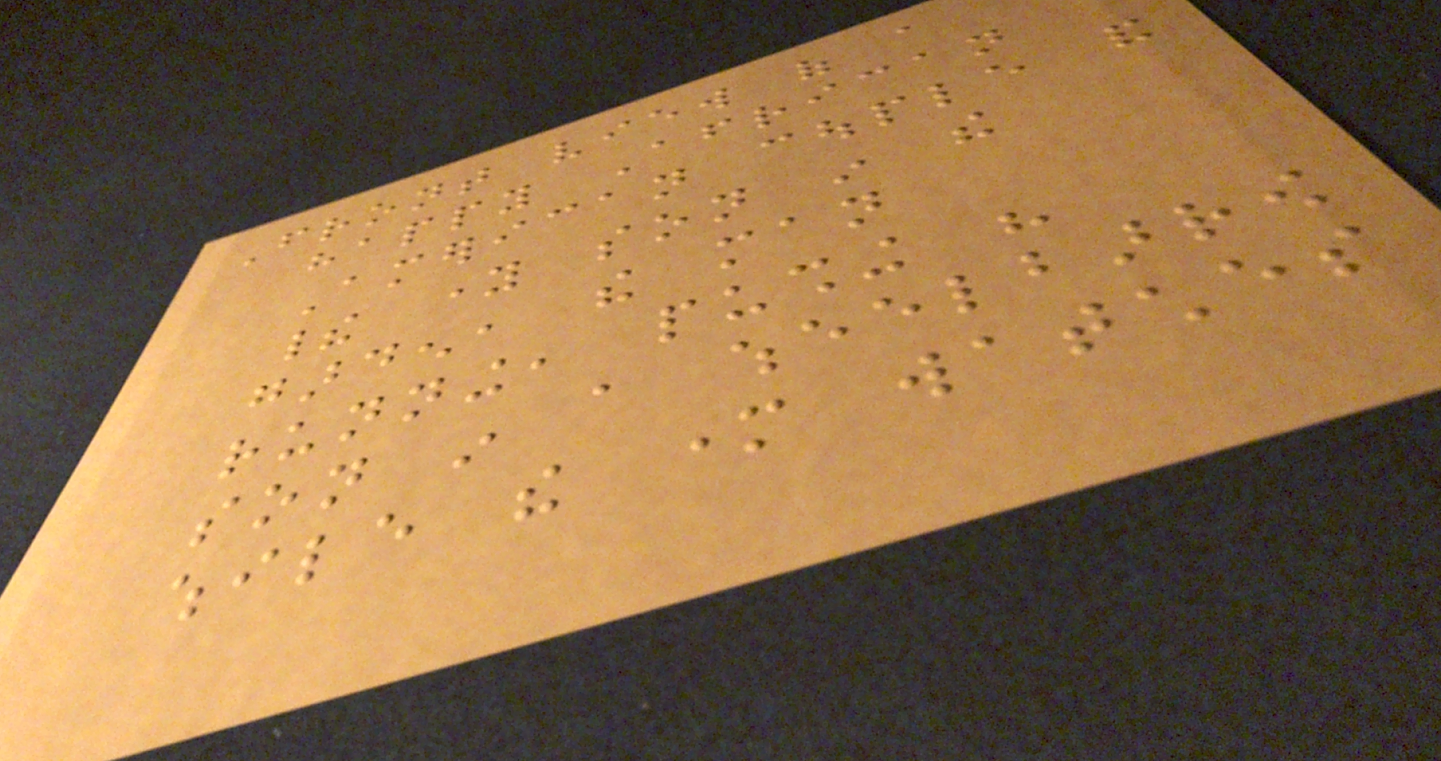Front view of a
happy African
American couple and
their young son in the
garden, the man
running, pushing his
son in a wheelbarrow
while the mother watches
